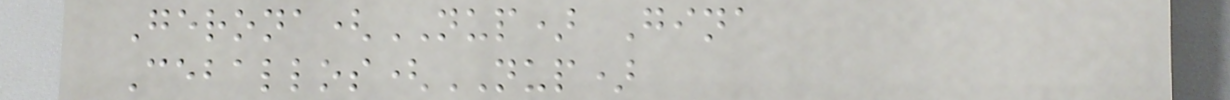Gerona(NUP) Gina
Ceballos(NUP)
